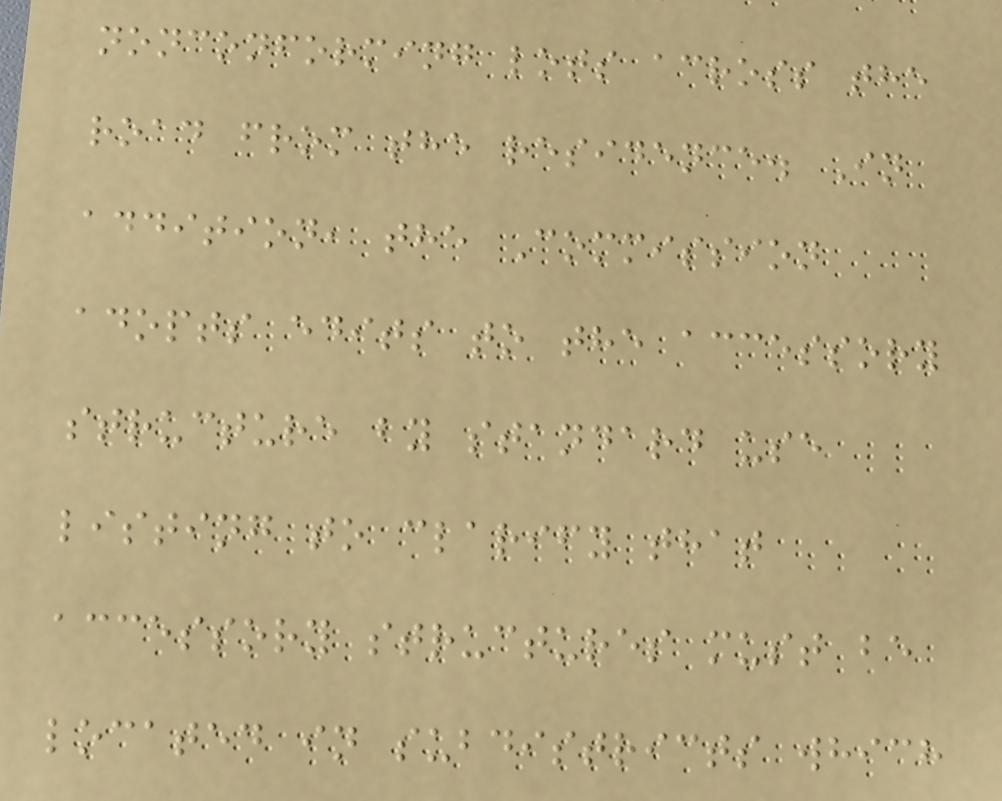nonconforming lots across the
road from the residence. In
addition, the Commission
adopts edits to the accessory
structure by standard use
listing to clarify that
accessory structures must be
located in subdistricts which
